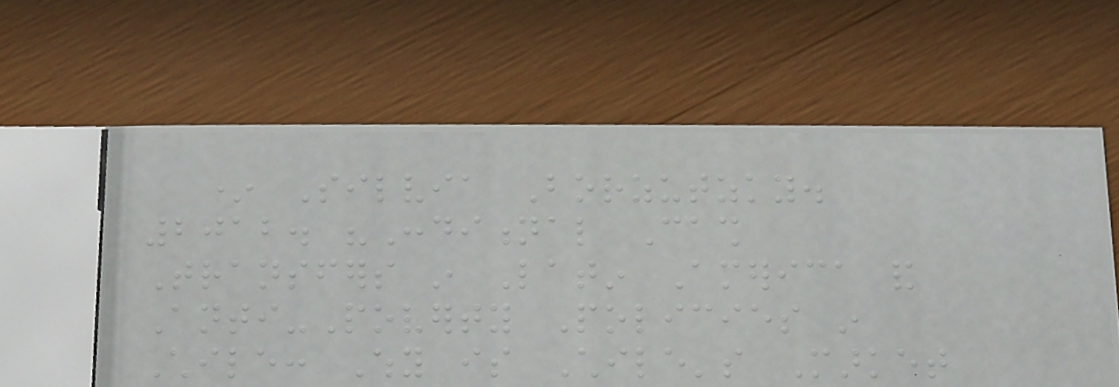* Silvia Borzutzky.
2012. "Conditional Cash
Transfers in Latin America and
Anti-Poverty Policies in
Chile: Why is Chile's Market
